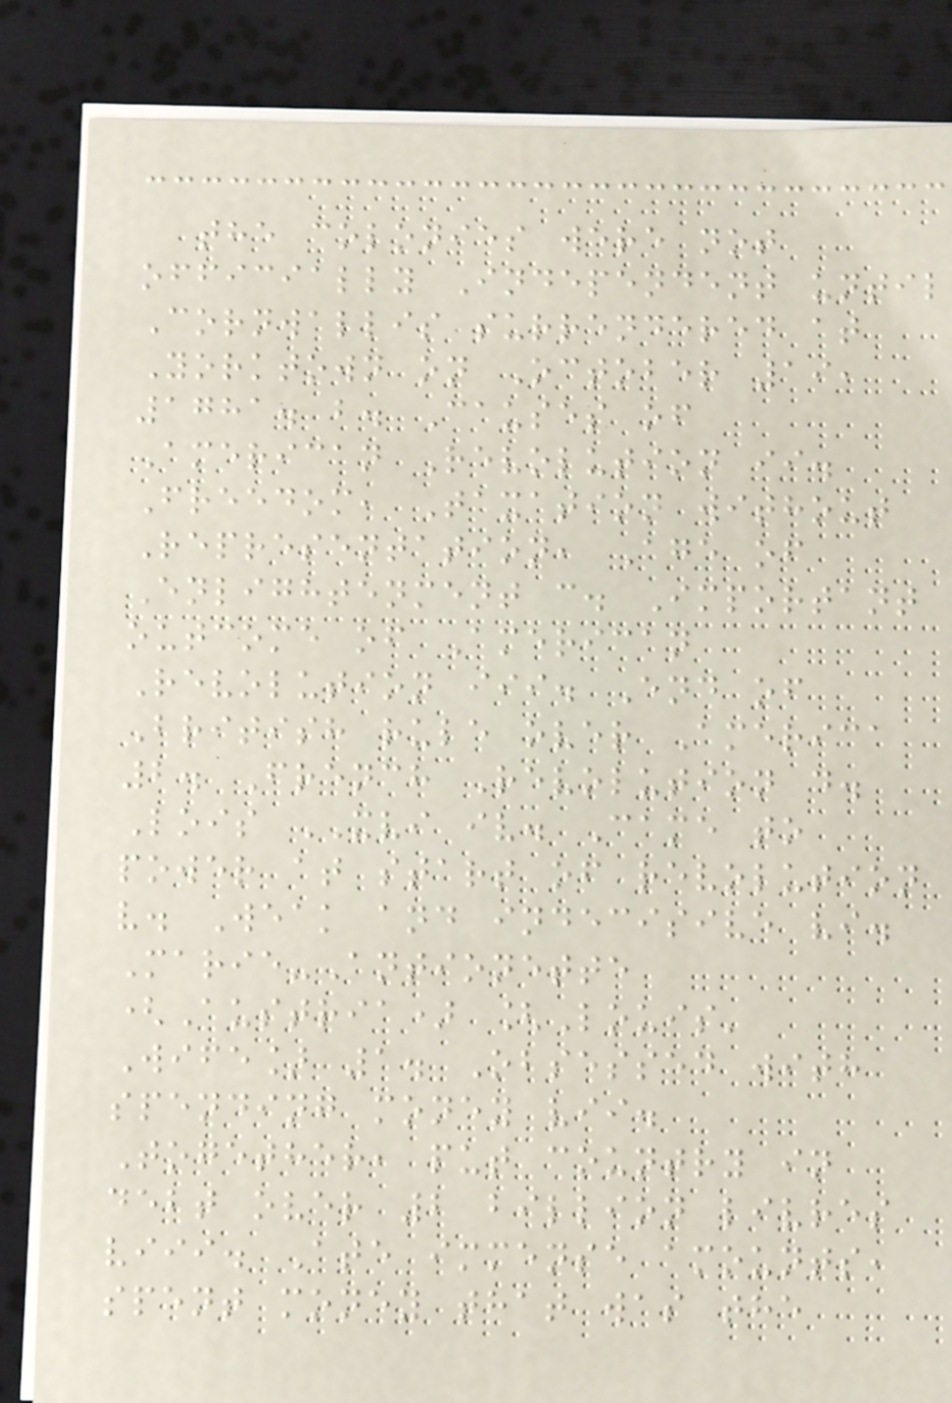the colonies were not
officially Independent until
Cornwallis surrendered at
Yorktown on October 19,
1781. b. Causes of
American Revolution ii.
Freedom, Taxation without
Representation, Age of
Enlightenment c. Important
outcome of American
Revolution iii. End of
British rule over America
2. French Revolution d.
Lois XVI iv. Came to
power at start of revolution
v. Weak and indecisive vi.
Marie-Antionette
(Austria) [Louis'
Wife] 1. Obsessed with
spending money vii.
Together, put country in
debt over 2 billion livres
viii. Ate immense amounts,
spent money that was the
